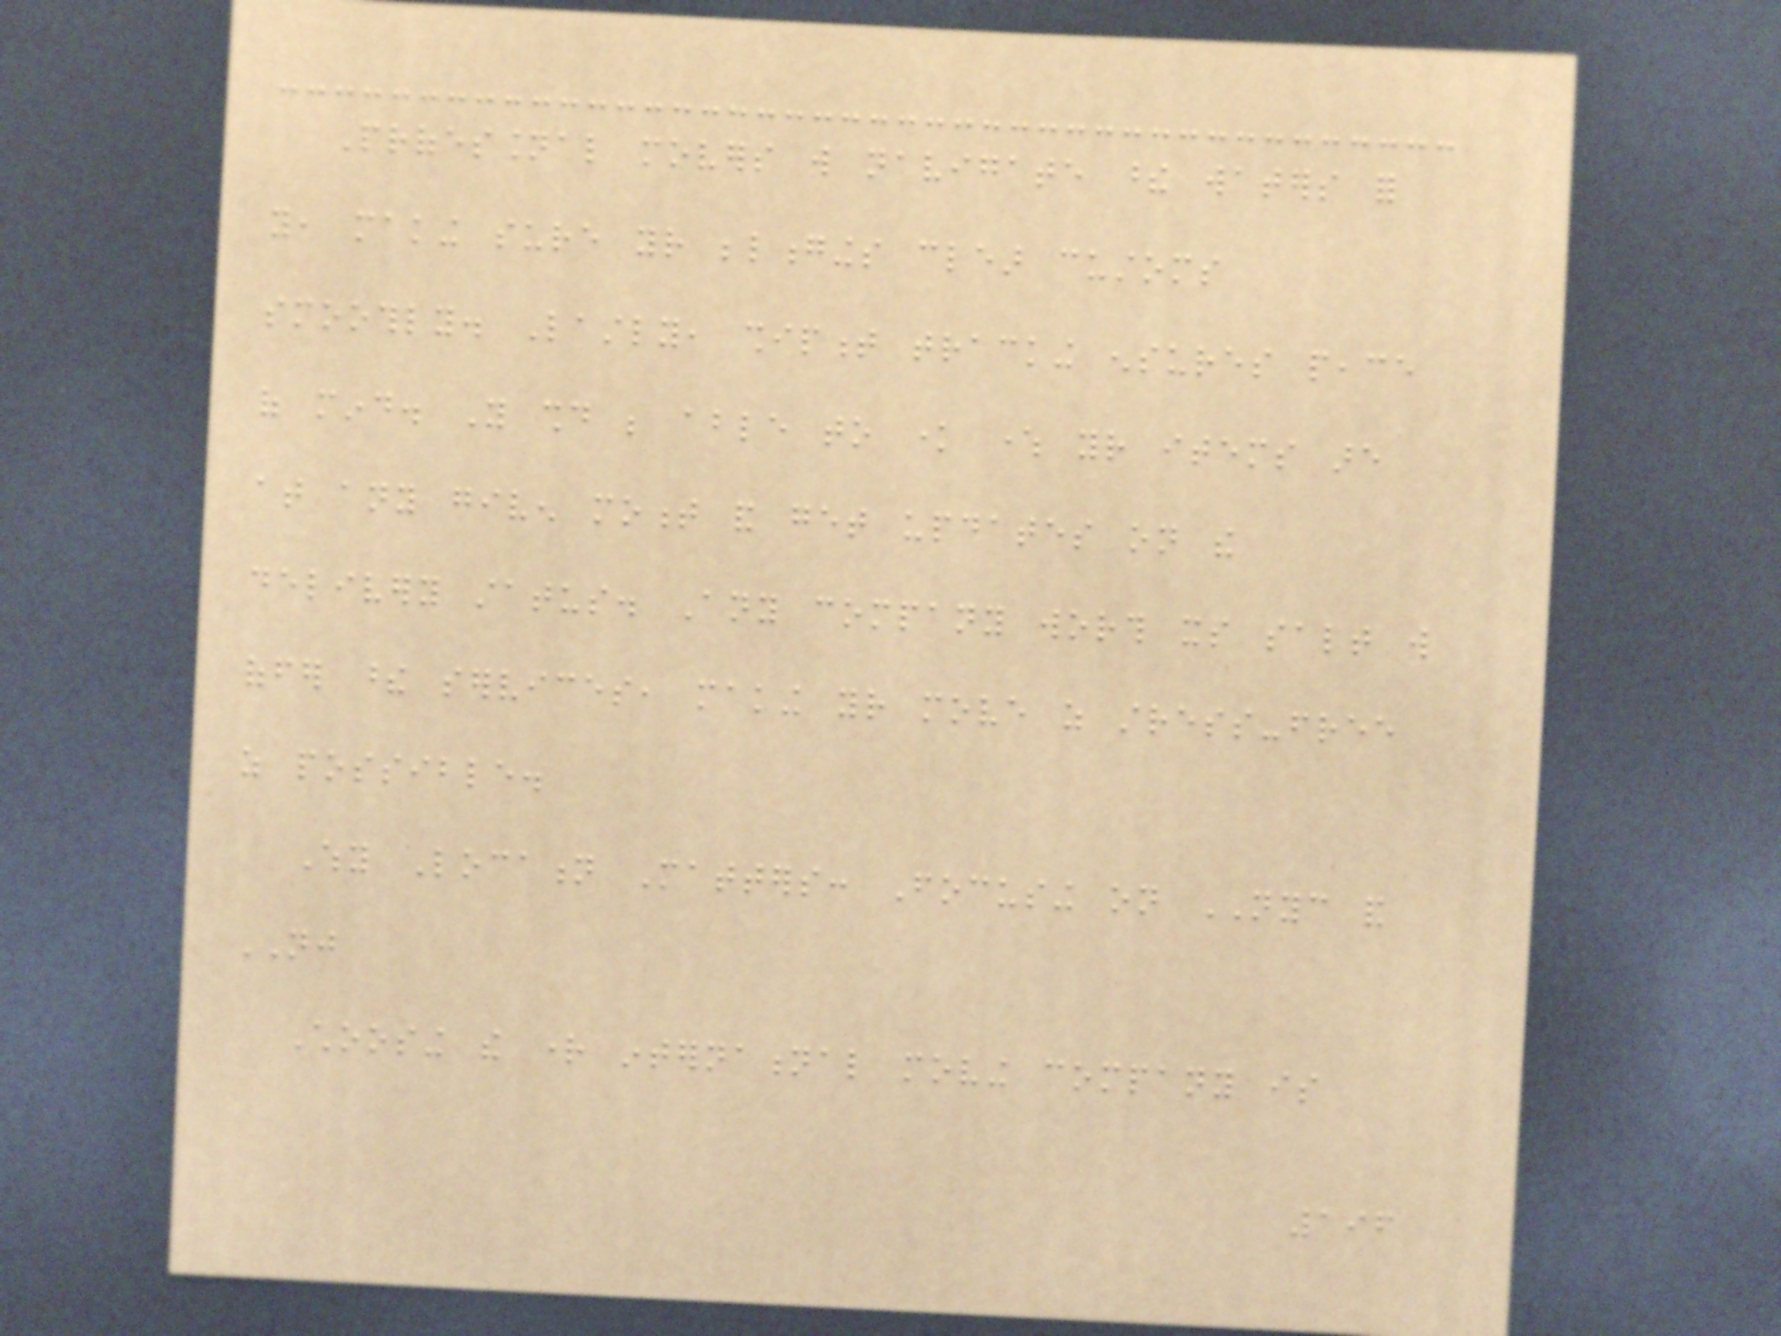Professional movers will navigate these waters for
you, making sure your belongings clear customs
smoothly. Lastly, shipment tracking ensures peace
of mind. You should be able to know where your items are
at any given moment and get updates on the
delivery status. Any company worth its salt will
offer these services, making your move as stress-free
as possible.
Why Location Matters: Focusing on NYC and
NJ
Choosing the right international moving company is
196
